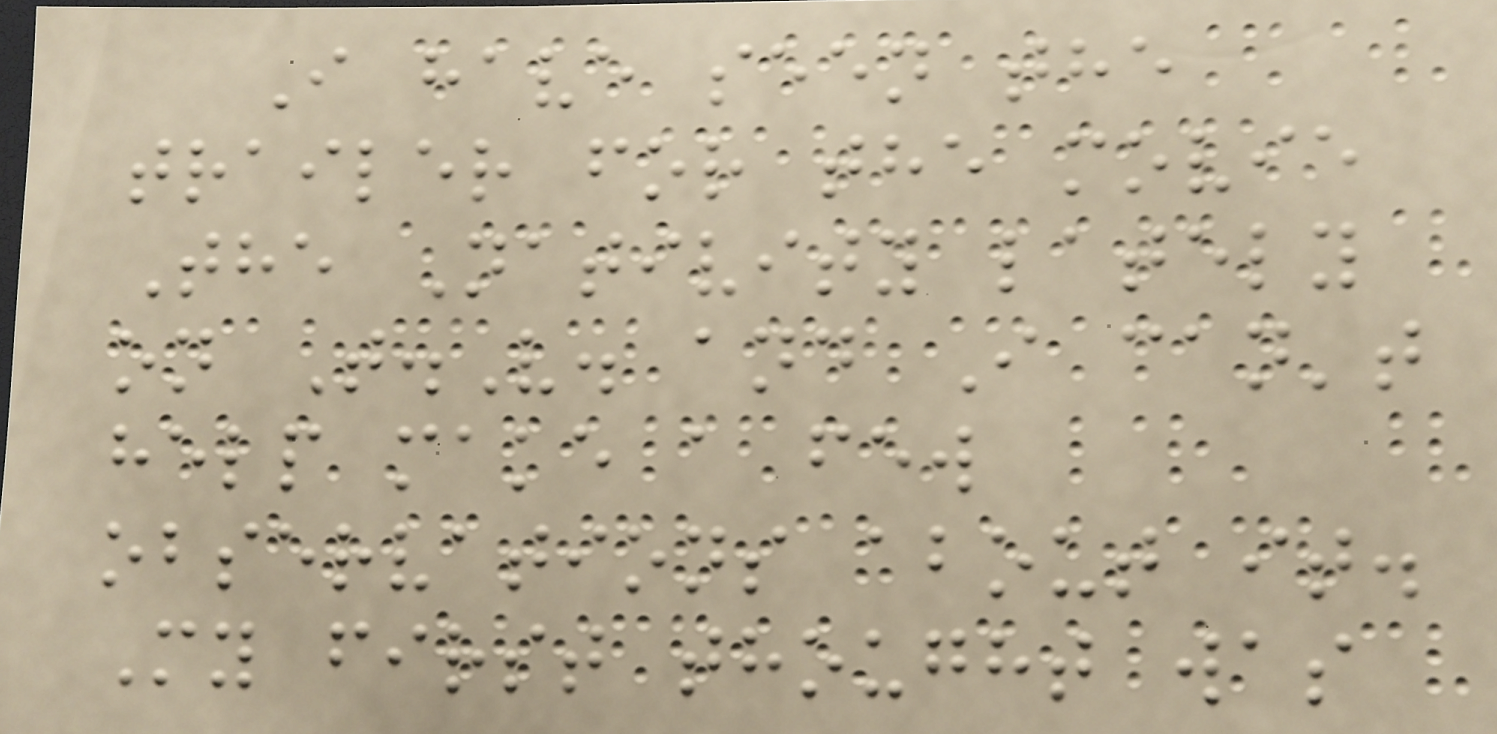I have seen the
trailer for the movie
The Nativity lately
on T.V. and I can't
help make a few
observations about it.
My first thought was
